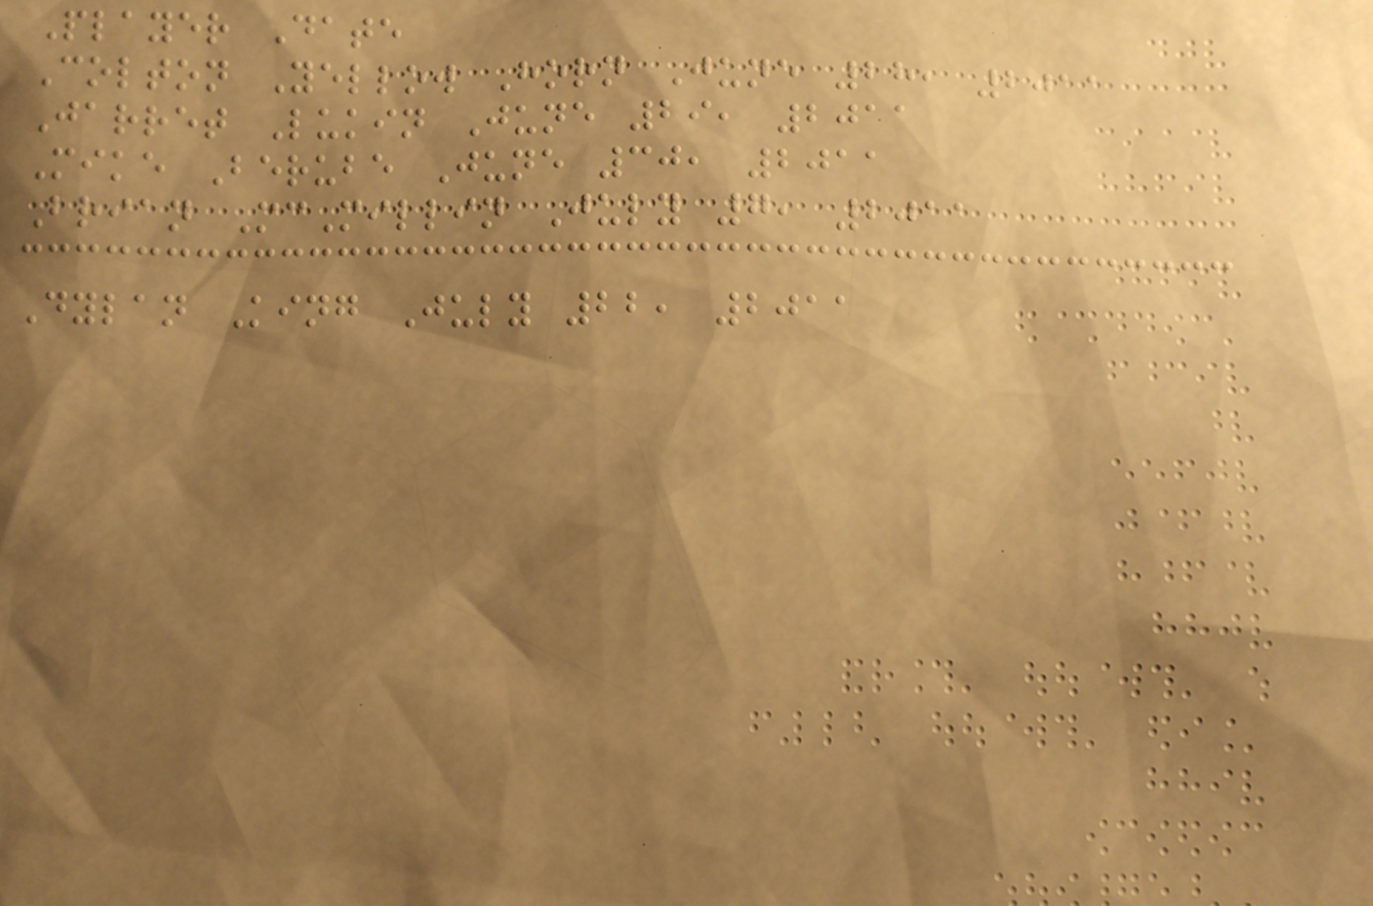Player Date
Colton Yellow Horn June 28, 2011
Jarret Lukin June 29, 2011
Mike Berube June 30, 2011
Brian McMillin July 7, 2011
Dylan King July 22, 2011
